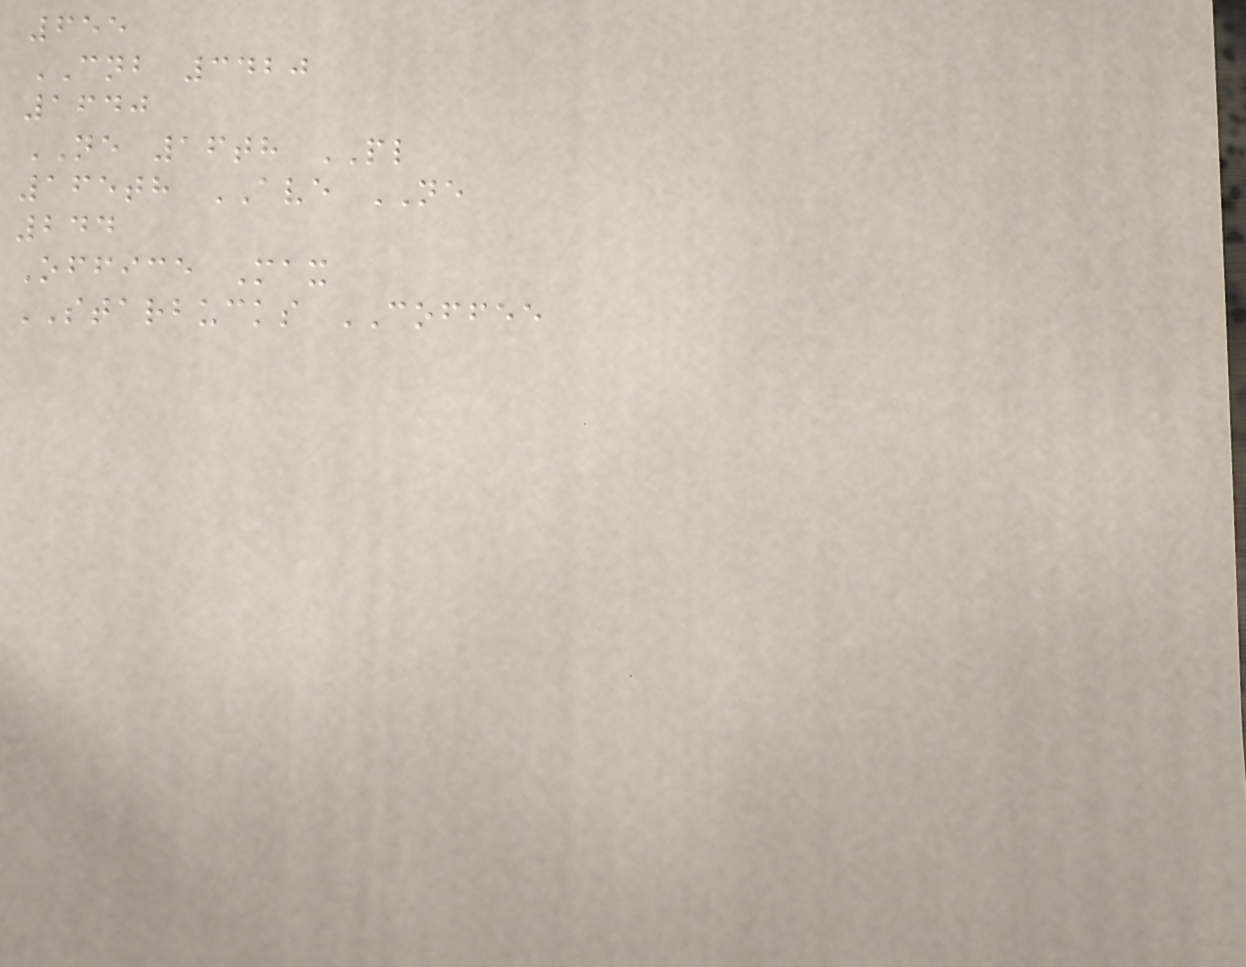655
CNB 3420
1640
NE 16th PL
165th AVE NE
244
Office Max
STARBUCKS COFFEE
